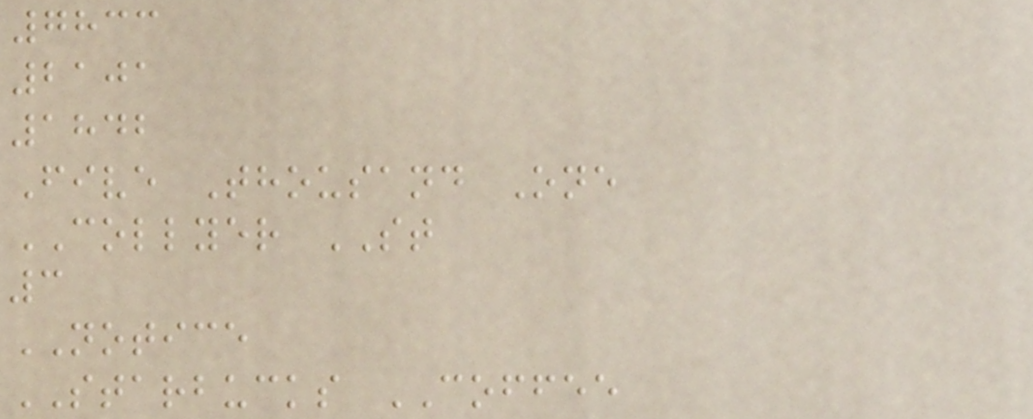7833
2101
1842
Five Thousand One
COLLYER ST
3
NOTICE
STARBUCKS COFFEE
